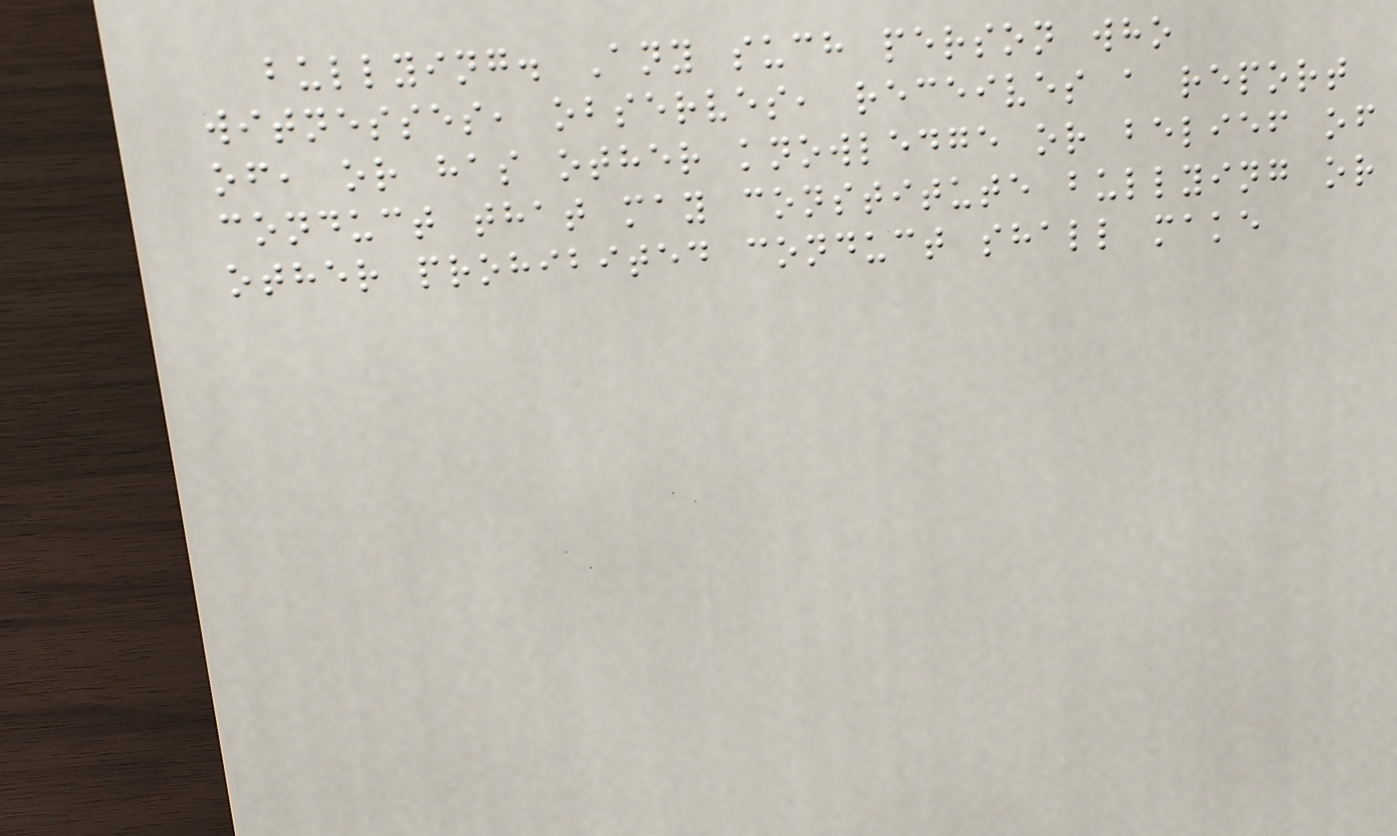bullying. Any such person who
witnesses, observes, receives a report
of, or has other knowledge or belief of
conduct that may constitute bullying or
other prohibited conduct shall make
